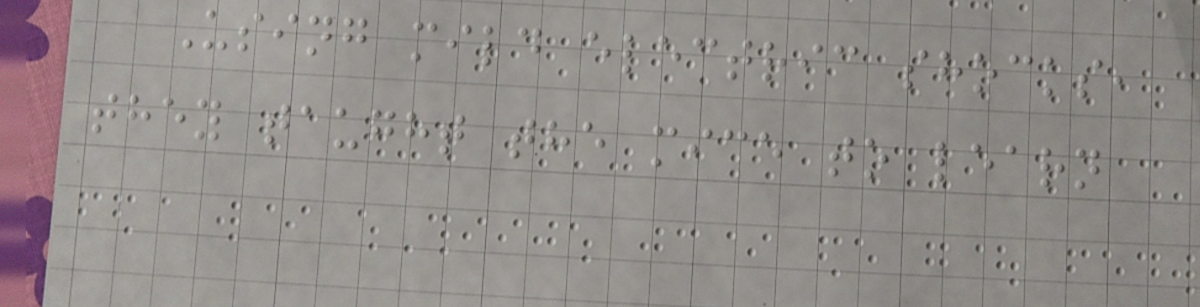Using mild electric shocks,
they taught the mice to learn
